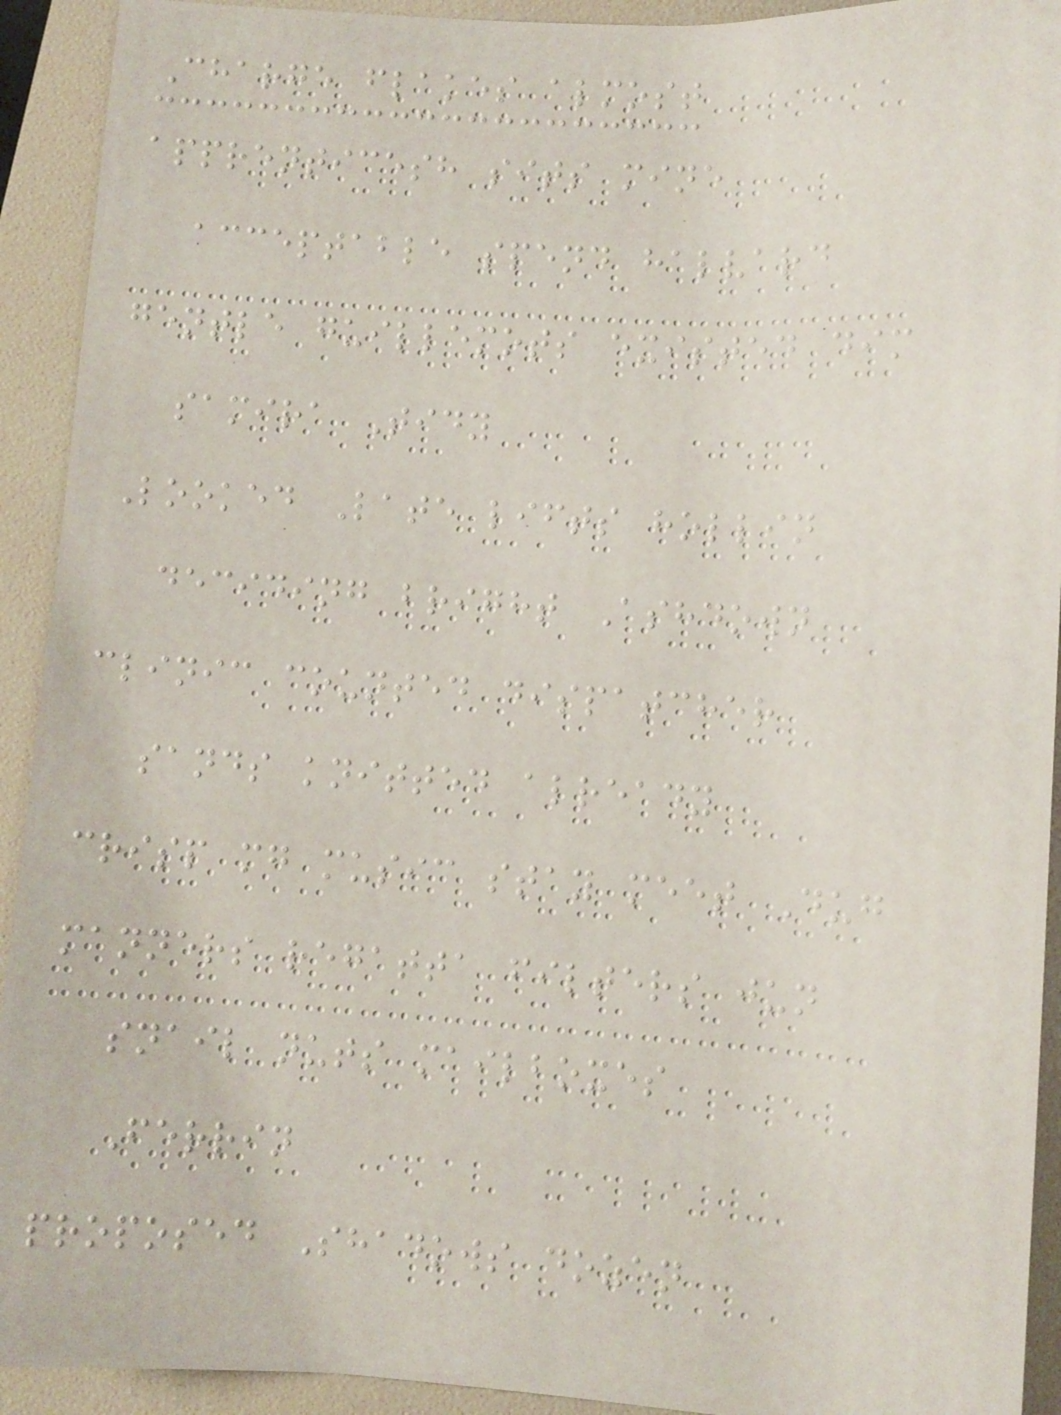Charge flakes almost
apprenticesh sits mine
acceptable spend halvard
gentle guillemots existed dim
samira Tidy
Looked Late lifts hollin
deciding bright Ashdown
clinic counted dispatcher
sands knitted already
crisp mg music stay meet Dug
manners regatta filters jun
snail nuts mailboxes
Ferrin
proposed Shadows dozen
